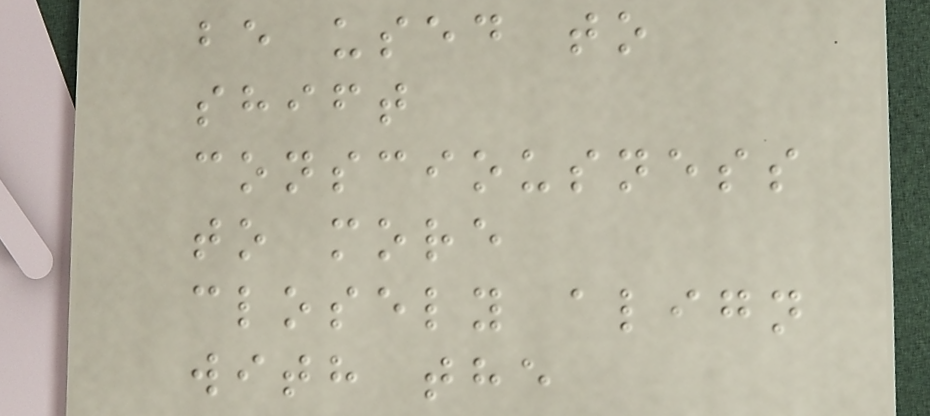be used to
shift
consciousness
to more
closely align
with the
